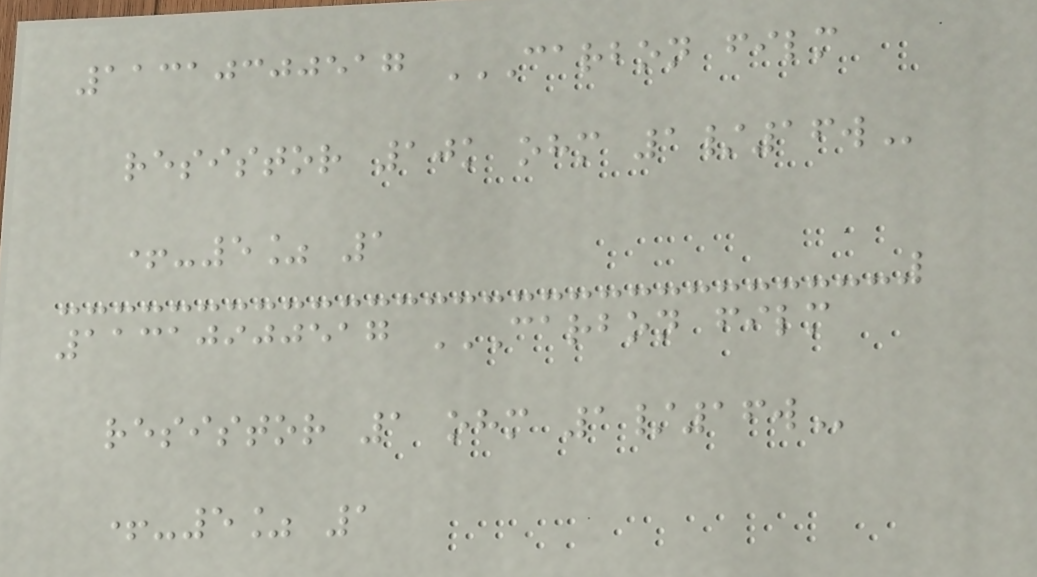11310300517 CARBON FILM
RESISTOR 10K OHM 1/16W
+-5% 1
11310900517 CARBON FILM
RESISTOR 1 OHM 1/16W
+-5% 1
